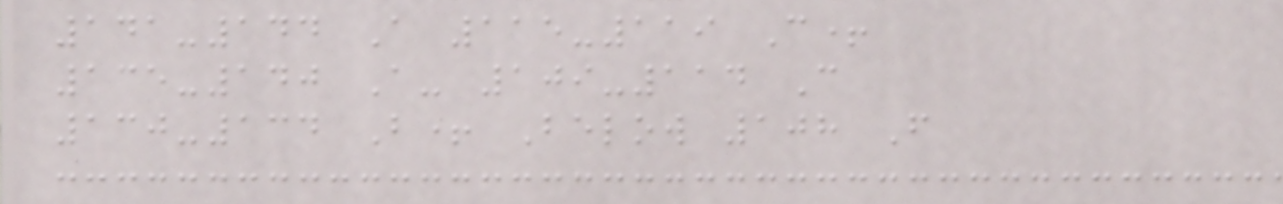141-144 A 115-119 C+
135-140 A- 109-114 C
130-134 B+ Below 108 F
